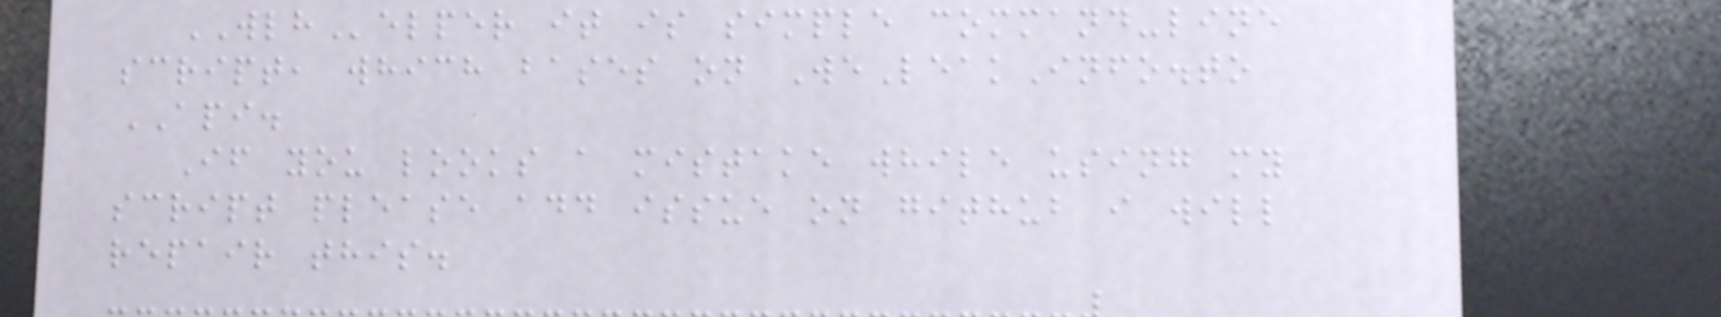WLHelper it is simple command-line
script, which bases on WeLeakInfo.to
API.
If you looks a mistake while using my
script please add issue on github i will
repair this.
